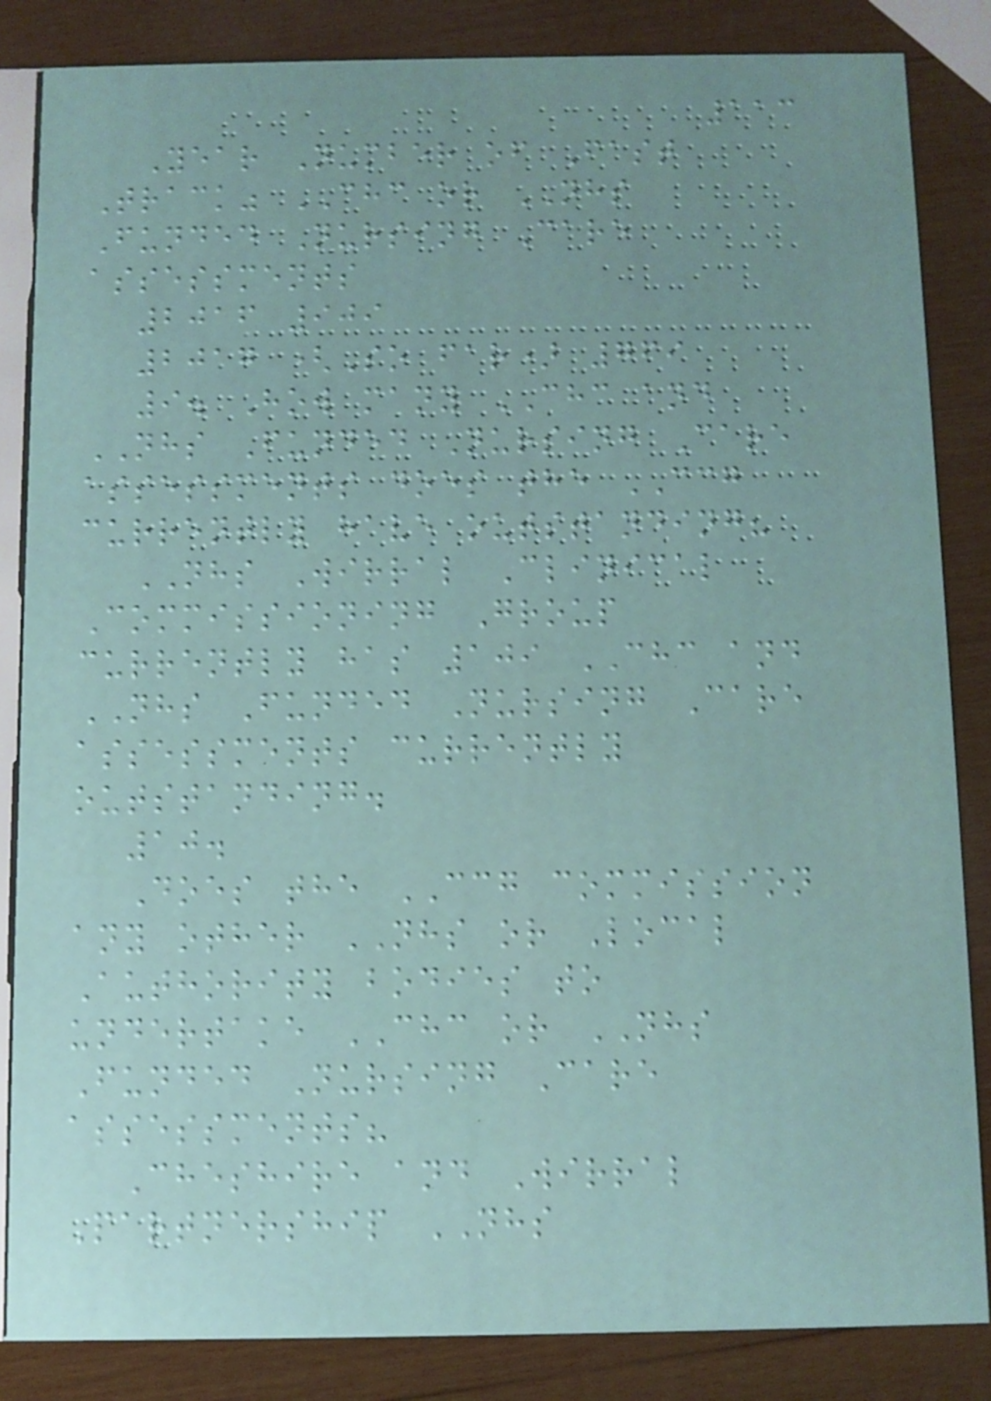113
Year Number of Fast
Track" CHC or NHS
Funded Nursing Care
assessments
2016 909
2017 (So far) 769
9. How many CHC and
NHS Funded Nursing Care
assessments does the CCG
currently have outstanding?
NHS Wirral Clinical
Commissioning Group
currently has 109 CHC and
NHS Funded Nursing Care
assessments currently
outstanding.
10.
Does the CCG commission
any other NHS or Local
Authority bodies to
undertake CHC or NHS
Funded Nursing Care
assessments?
Cheshire and Wirral
Partnership NHS
